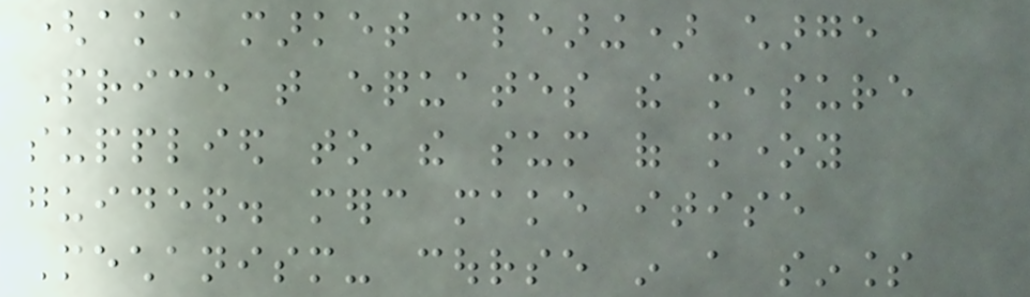(aka market clearing) charge
Price that equates the measure
supplied to the sum of money
guideed. merc make itise
Mechanism- course in a sinless
